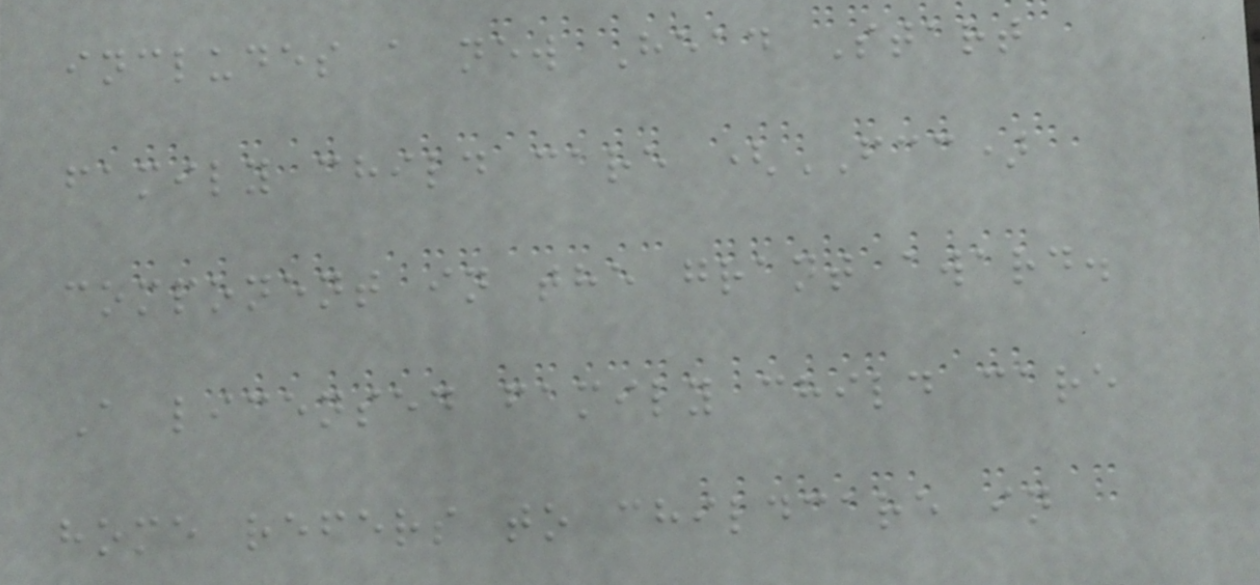includes a new Head Start
family child care (FCC)
component in the grant award.
A licensed family child care
home refers to childcare in
